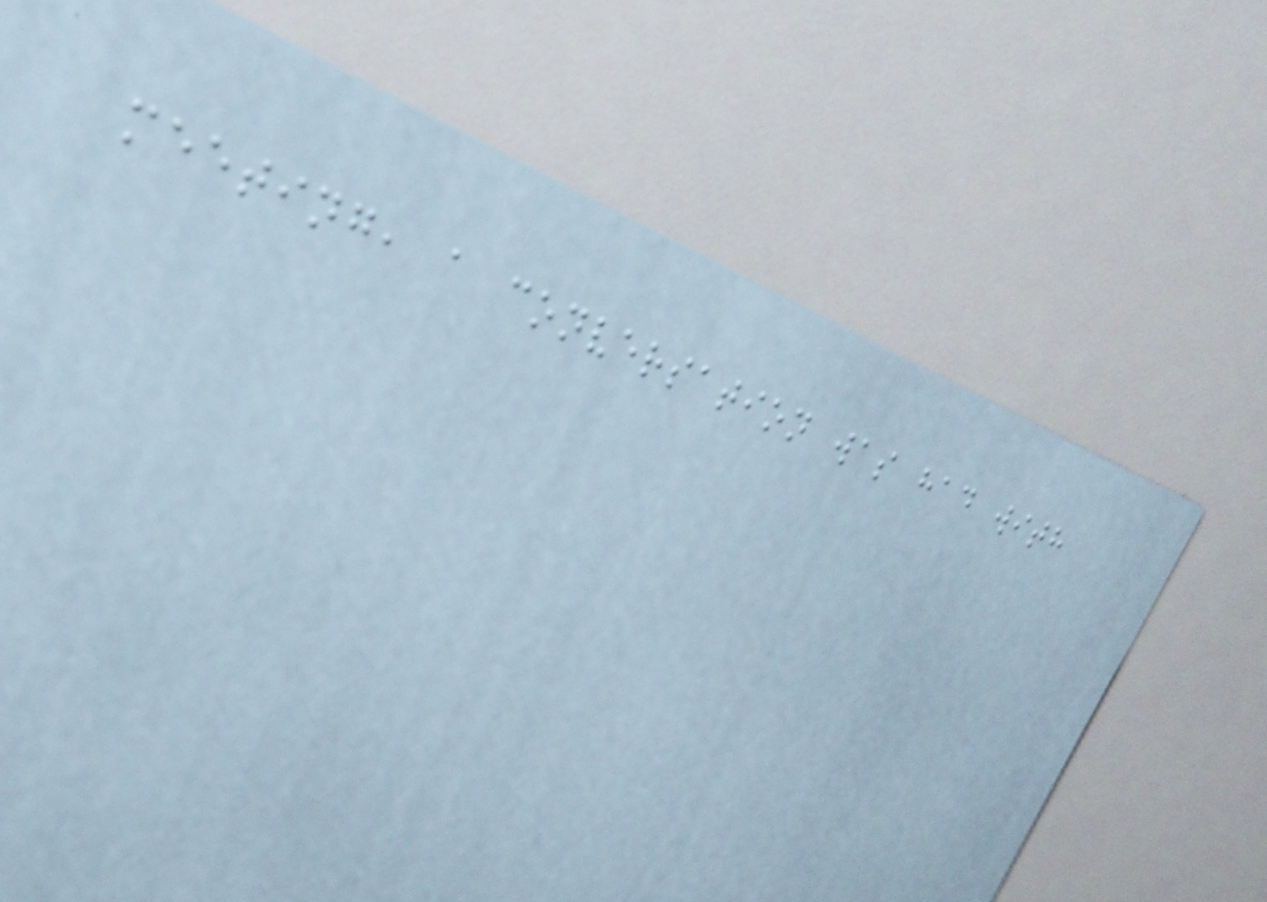meeting, a conversation was had with
